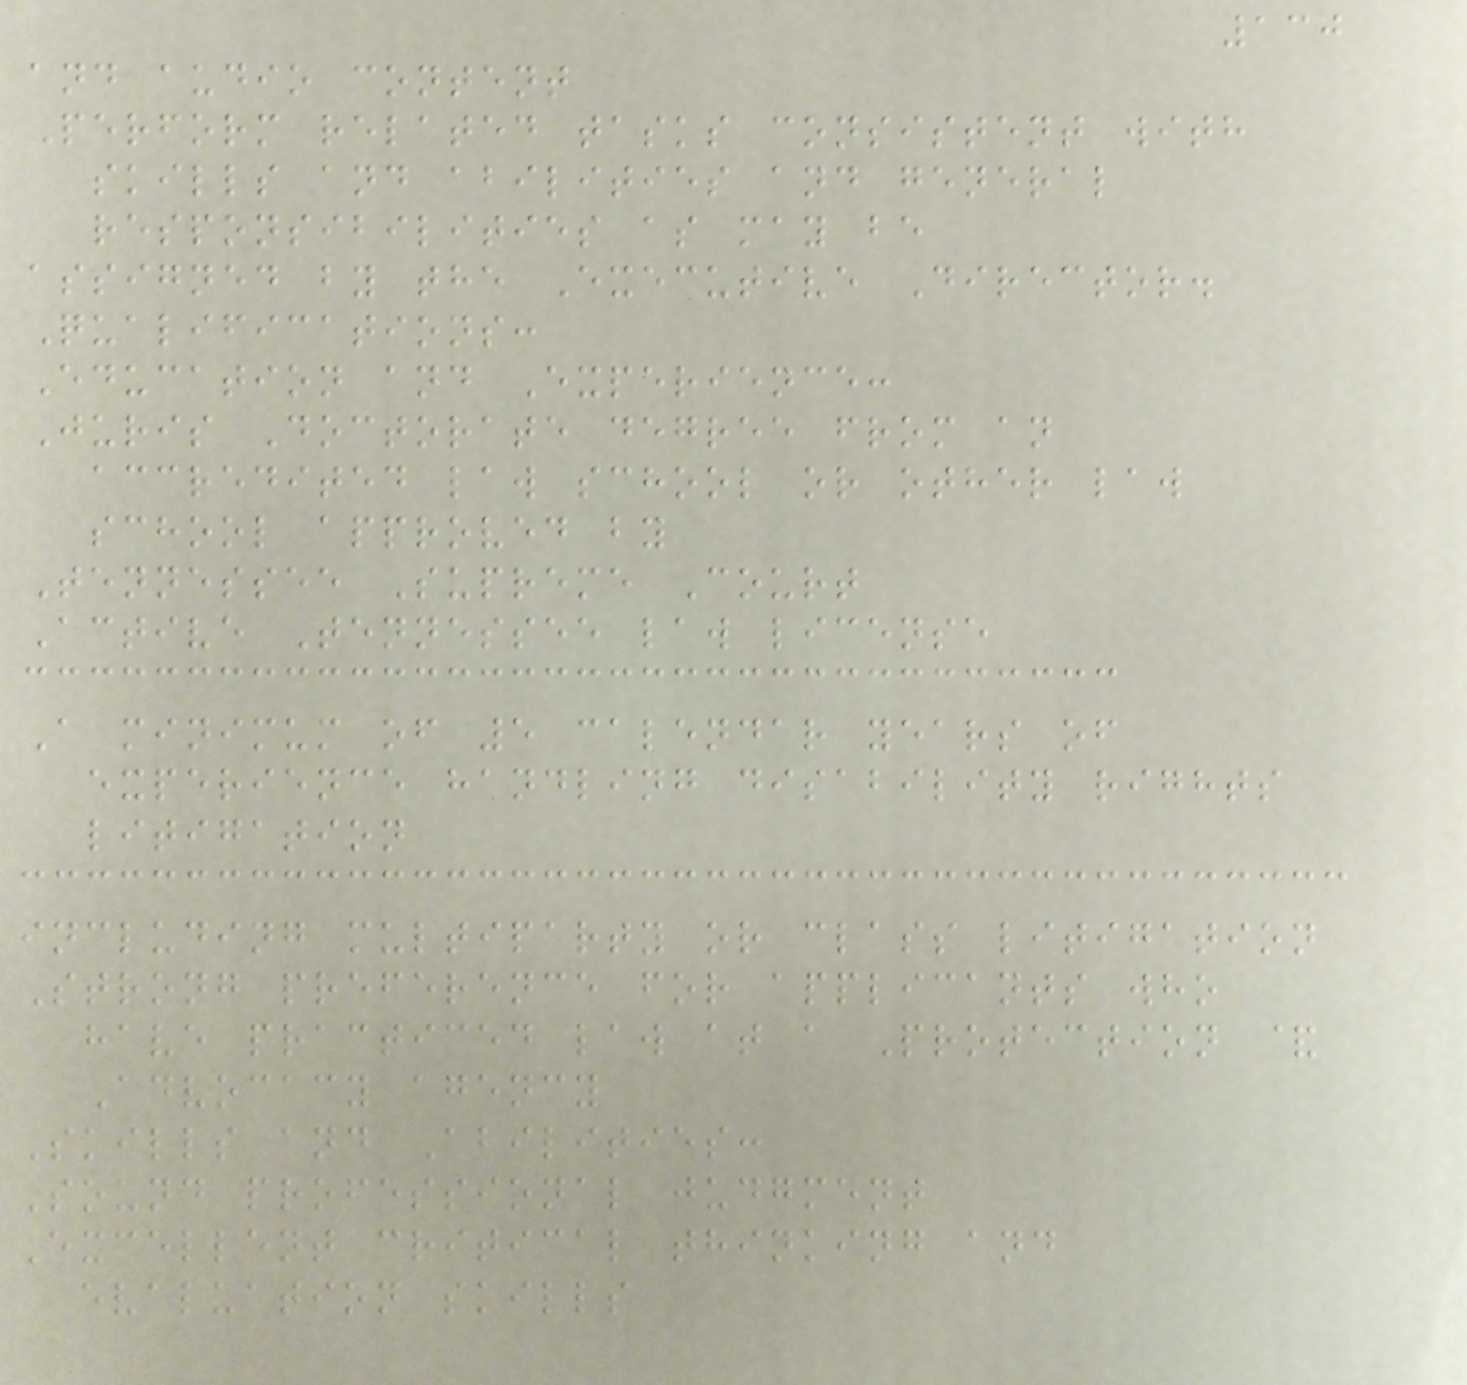130
and audio content
Perform related tasks consistent with
skills and abilities and general
responsibilities as may be
assigned by the Executive Director.
Qualifications:
Education and Experience:
Juris Doctorate degree from an
accredited law school or other law
school approved by
Tennessee Supreme Court
Active Tennessee law license
A minimum of 5 calendar years of
experience handling disability rights
litigation
including multiparty or class litigation
Strong preference for applicants who
have practiced law at a Protection &
Advocacy agency
Skills and Abilities:
Sound professional judgment
Excellent critical thinking and
evaluation skills
